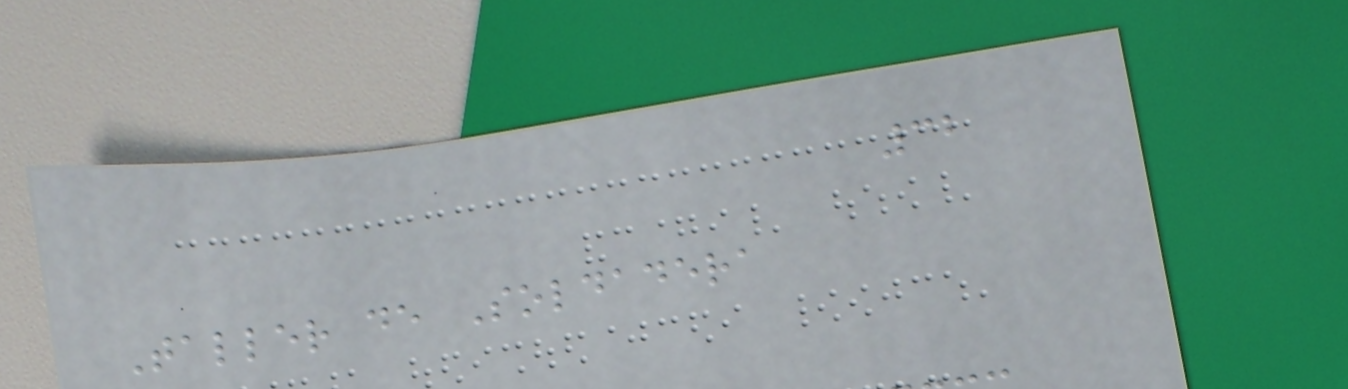32
Taller de Soldadera
